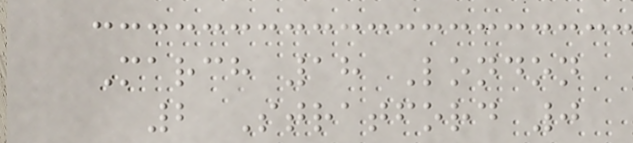March 18 London
2 Stratford 0
